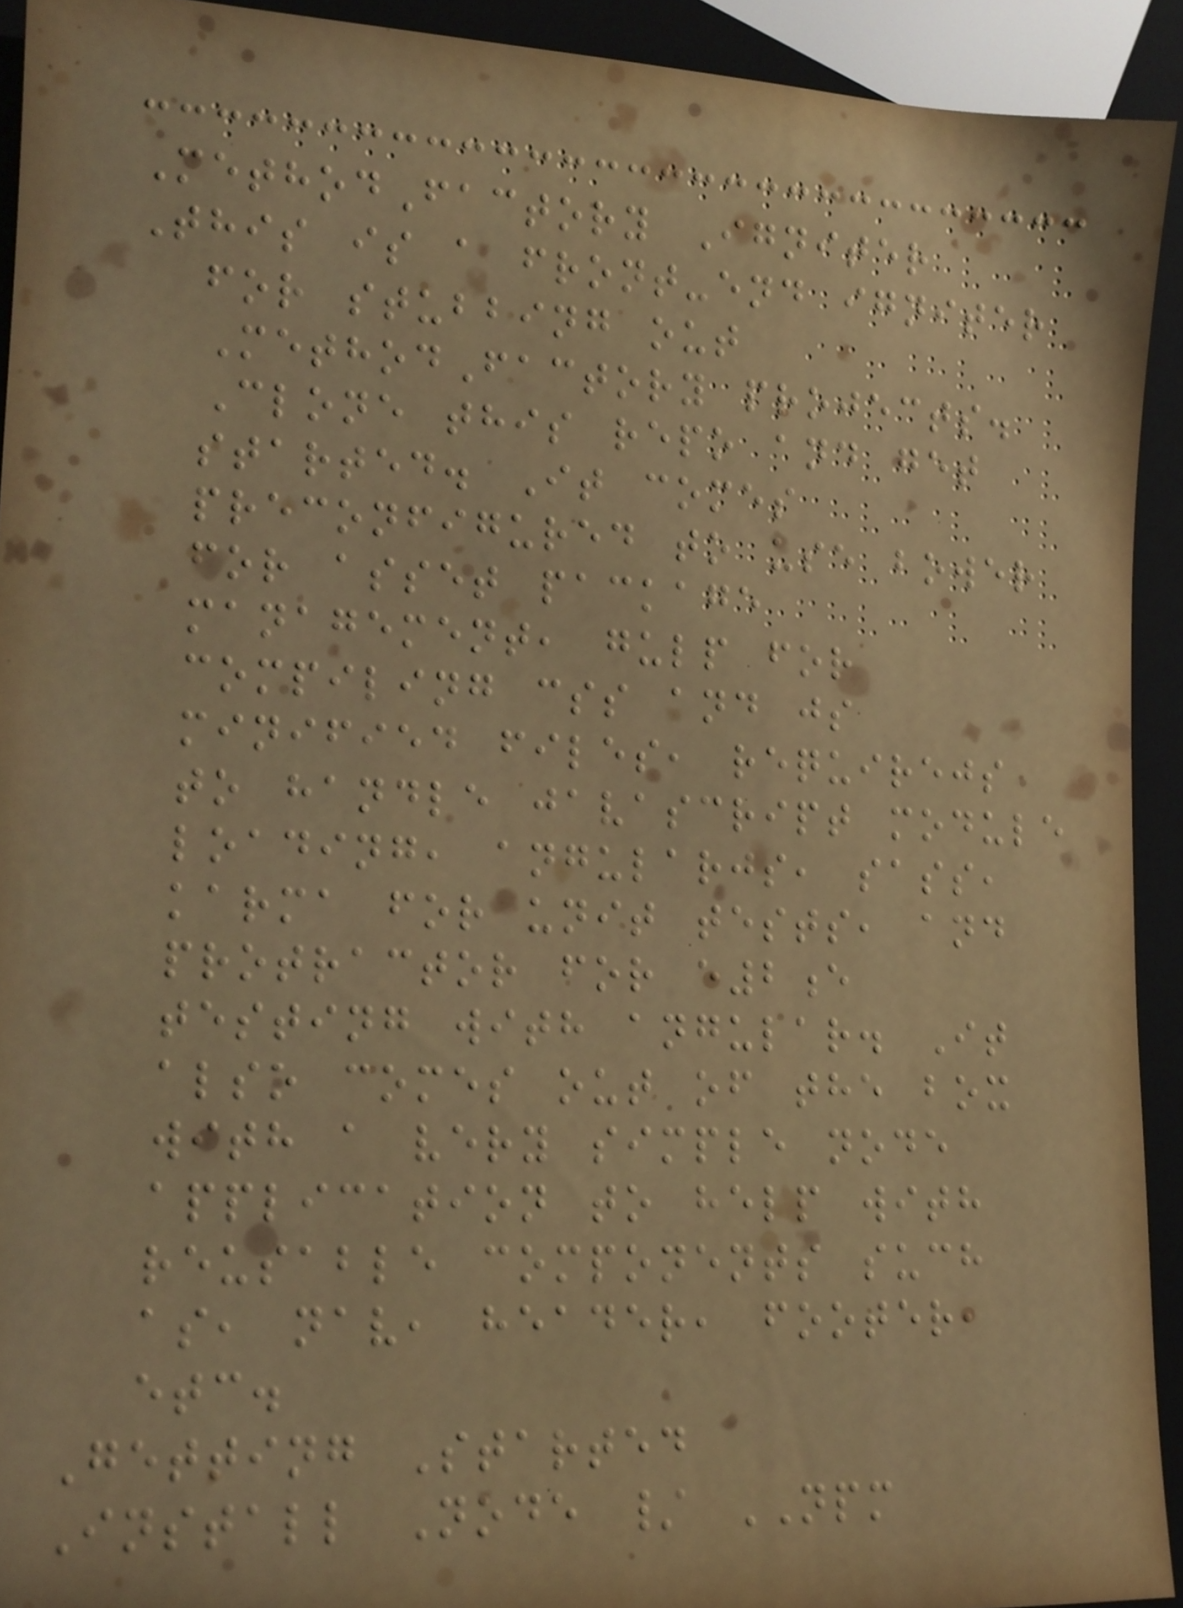MethodFactory Igniter
This is a front-end igniter
for stubbing out
MethodFactory projects.
Clone this repo and get
started. It comes
preconfigured to use bower
for asset package
management, gulp for
compiling css and js
minified files, requirejs
to handle javascript module
loading, angularjs, sass,
karma for unit tests, and
protractor for e2e
testing with angular. It
also comes out of the box
with a very simple node
application to help with
reusable components such
as, nav, header, footer,
etc.
Getting Started
Install Node / NPM
